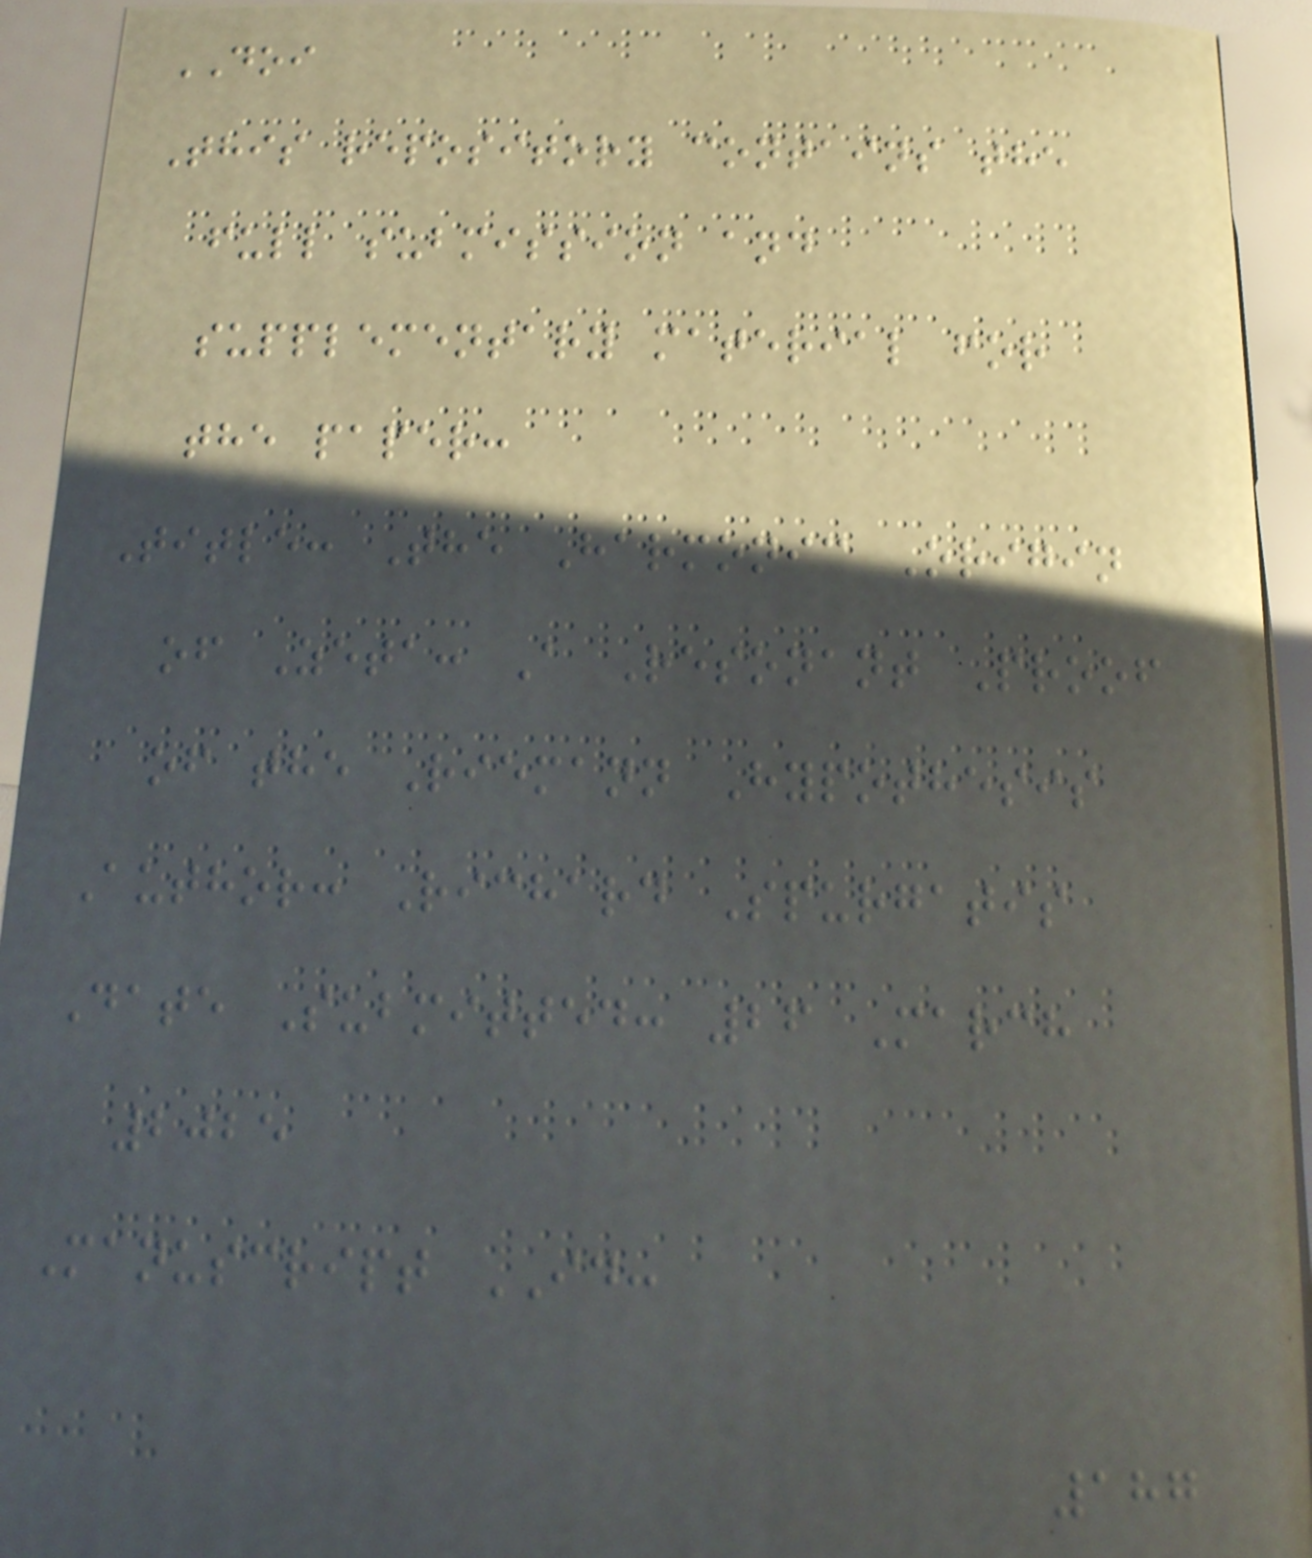DOI
This repository contains the
full submission and
supplementary material for
the paper:
Title: The Harmonic Origin
of Zeta: A Resonant Proof
of the Riemann Hypothesis
Author: Richard Spurgatis
Date Submitted: 26 March
2025
Manuscript ID:
187
